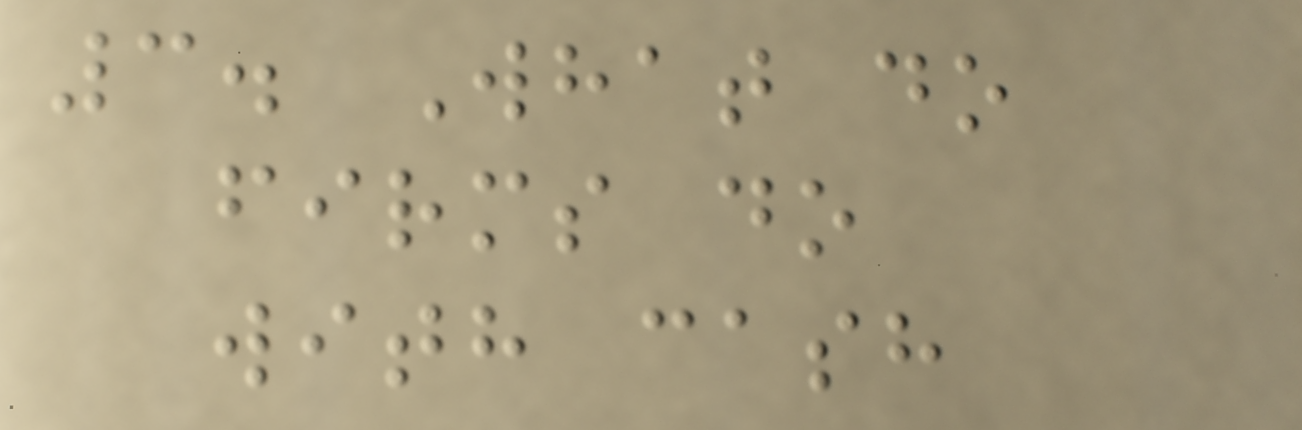3. What do
firms do
with cash
